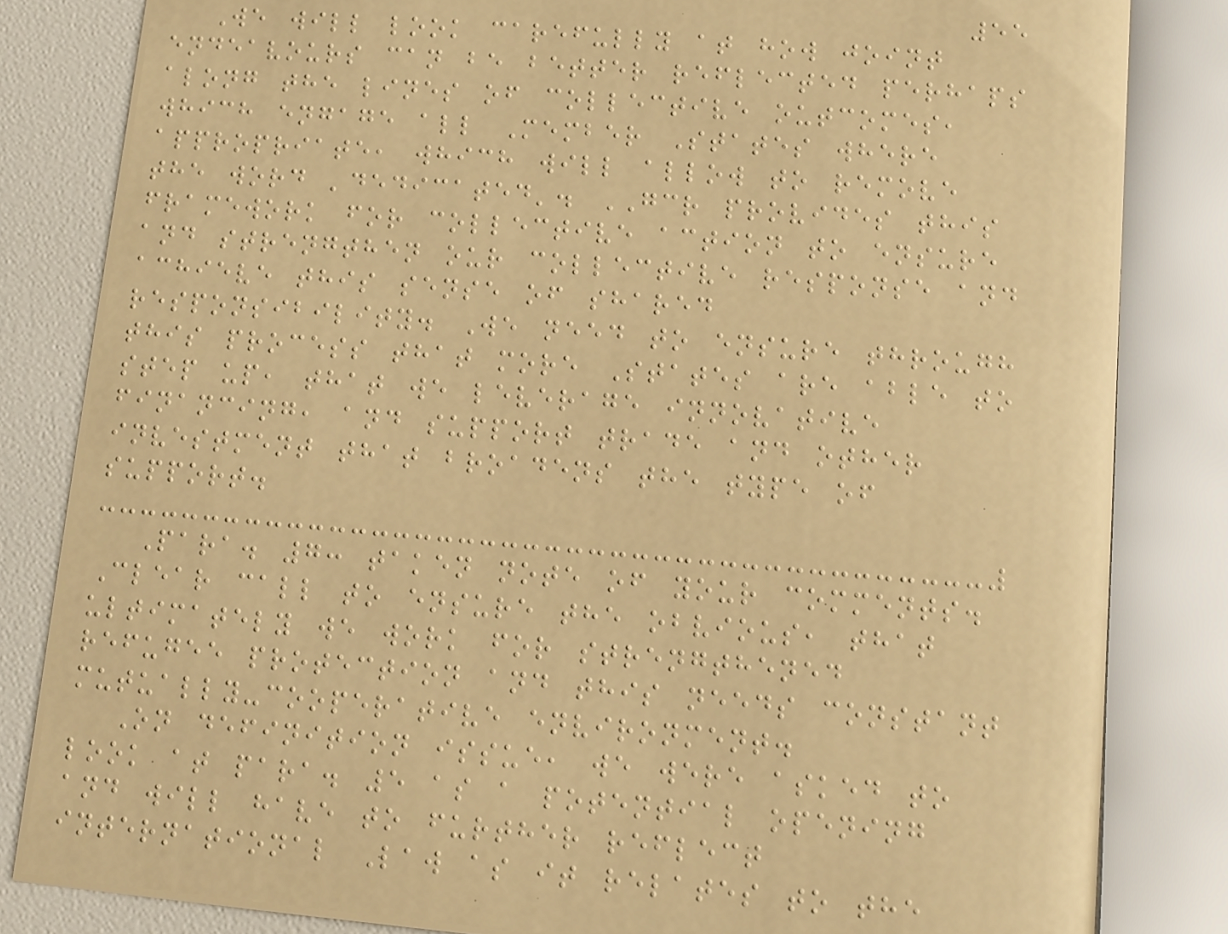55
We will look carefully at how joint
endeavours can be better reflected perhaps
along the lines of collective outcomes,
which engage all Member States where
appropriate, which will allow to remove
the word 'dedicated'. GCR provides this
framework for collective action to ensure
and strengthen our collective response and
achieve this sense of shared
responsibility. We need to ensure through
this process that more States are able to
step up, that we leverage innovative
financing, and support trade and other
investment that broadens the type of
support.
Para. 7: taken note of your comments.
Clear call to ensure the obvious, that
ultimately we work for strengthened
refugee protection and this needs constant
mutually-cooperative environment.
On definition issue, we were asked to
look at para. 5 as a potential opening
and will have to further reflect
international Law as it relates to the
